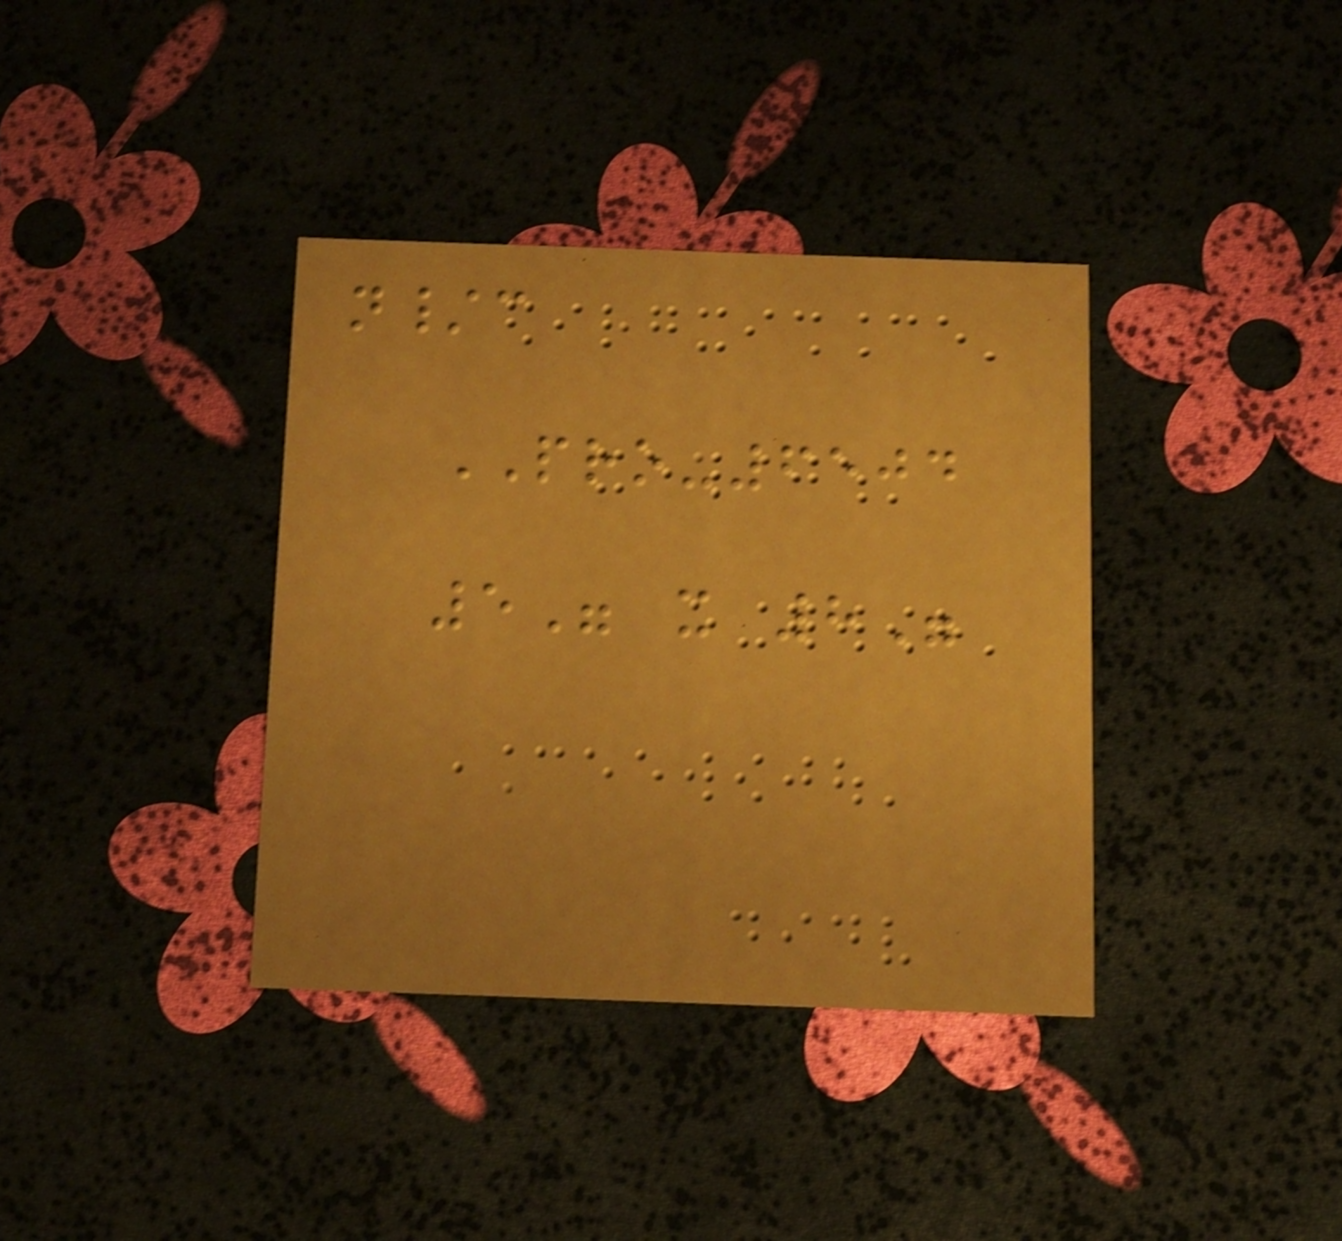n/c
PRO-6504
5" x 8"
